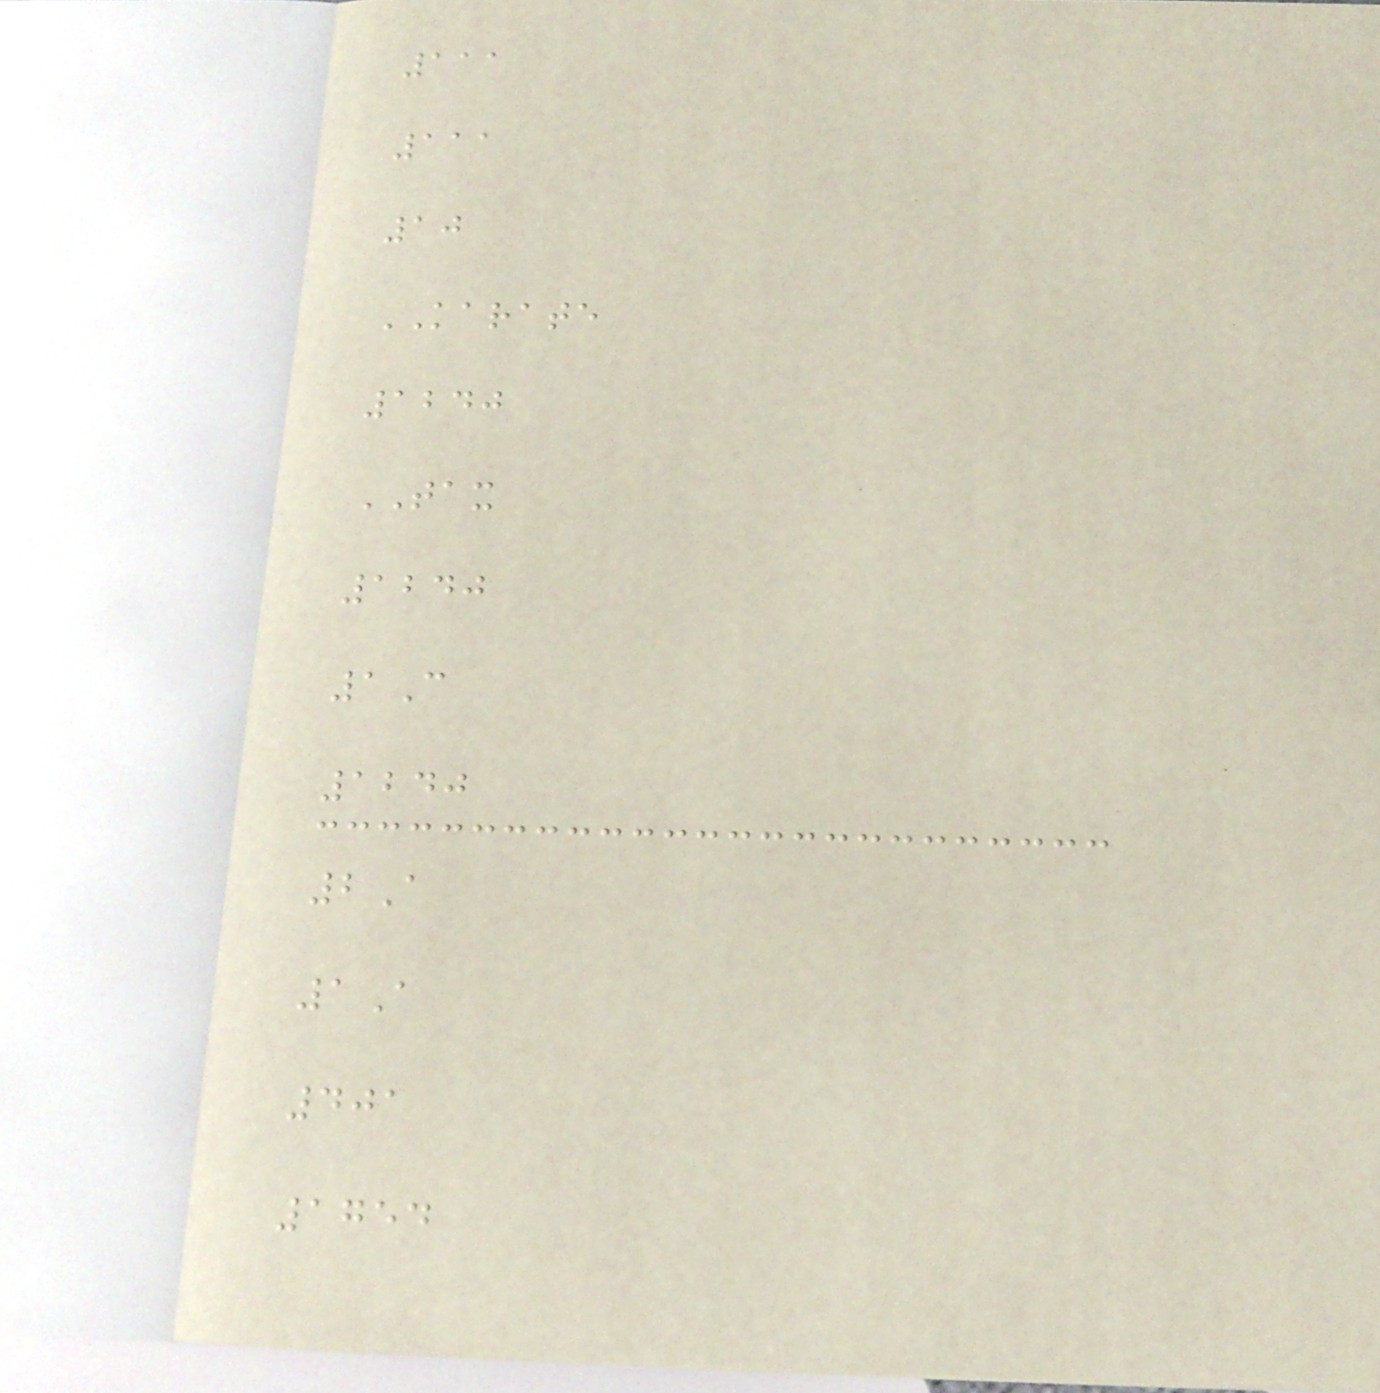111
111
10
KARATE
1240
TAX
1240
1C
1240
2A
1A
401
1754
